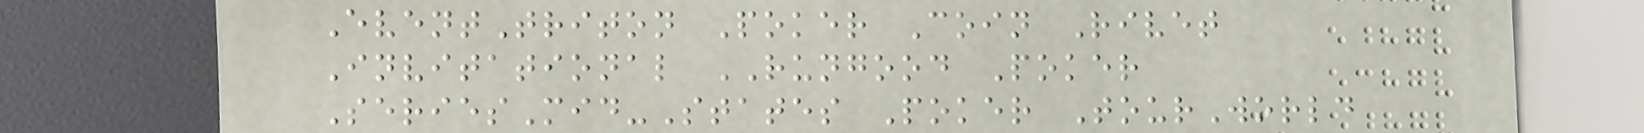EventTriton Poker Coin Rivet
Invitational RUNGOOD Poker
SeriesMid-States Poker TourWorld
